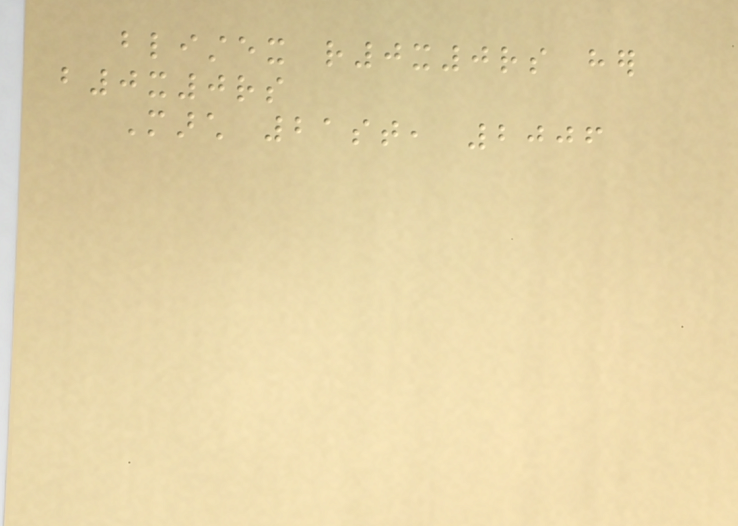blistex r0x0rs her
b0x0rs
March 21st, 2006
